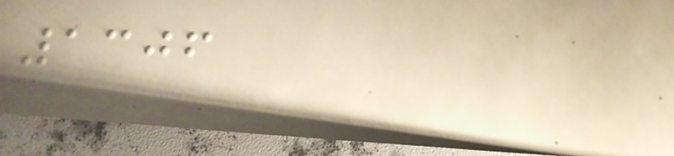1306
